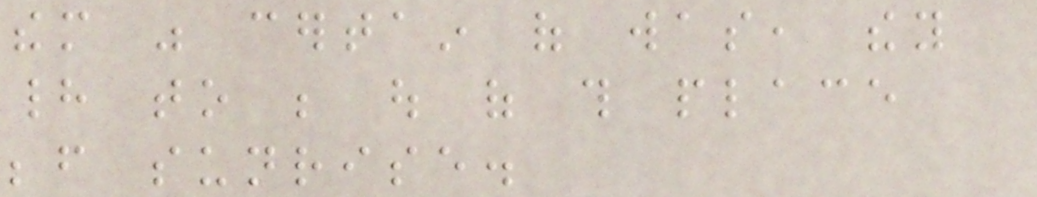them was certain of was, they
had to be out of this place
before sunrise.
